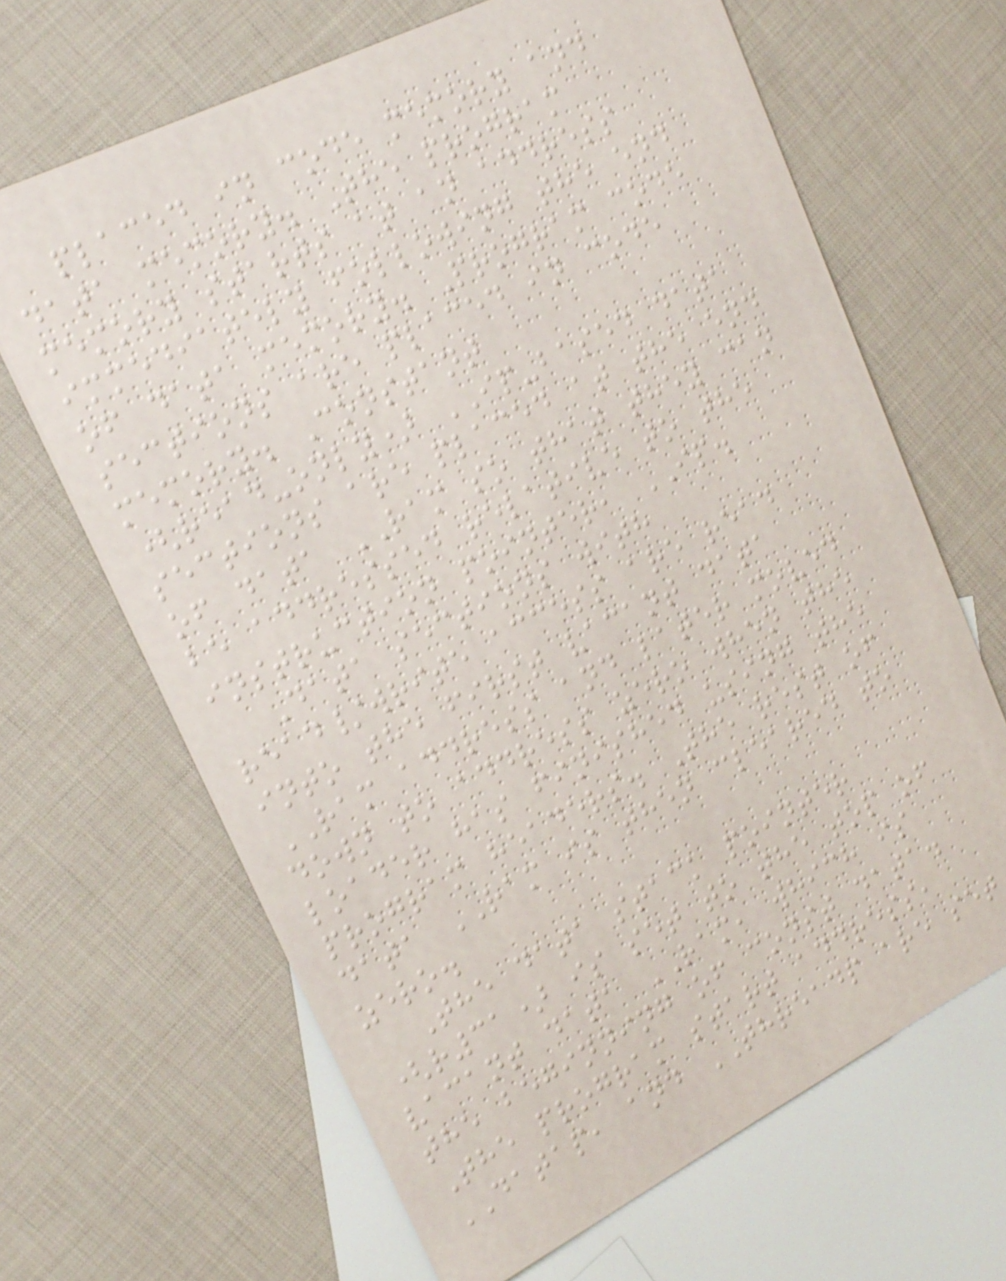placed in code memory and
data memory. The program
memory starts at an address
immediately following the end
of data memory. Program code
sections are placed in code
memory. Constant
(read-only) IP-based data
sections are placed at the end
of data RAM so that they can
be addressed relative to the
instruction pointer, IP.
Data sections with
read/write access are read
into the first vacant data
RAM address and later moved
down to address zero when the
loader has finished using the
program headers. The rest of
data RAM is then cleared to
zero.
The data stack pointer
(r31) is set to the top of
vacant data RAM, which is
the beginning of const data.
The program start address,
DATAP, and THREADP are set
